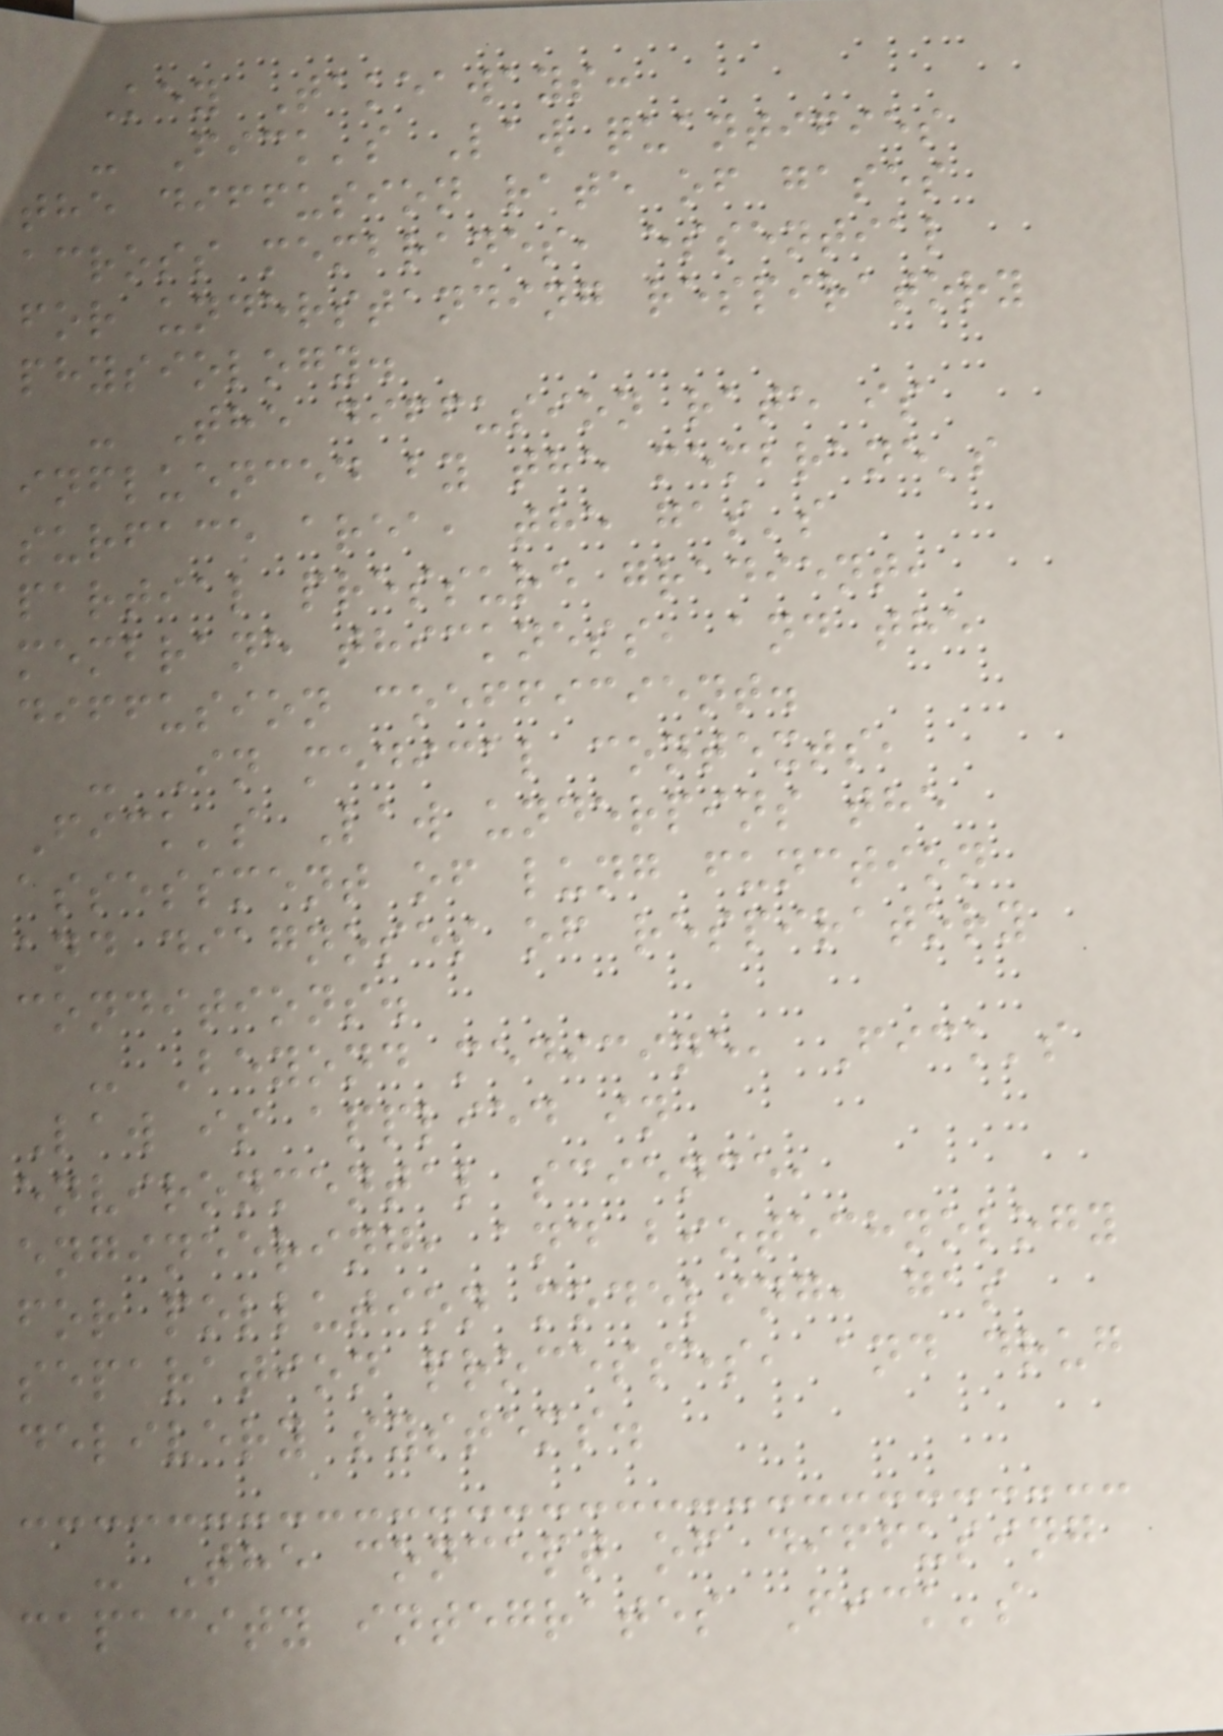Key Takeaways:
- Fick's Law quantifies
the diffusion rate of gases
across membranes, essential
for understanding respiratory
physiology.
- The diffusion rate is
influenced by the membrane's
surface area, the gas's
partial pressure gradient,
membrane thickness, and the
diffusion coefficient.
- In medical contexts,
Fick's Law underpins the
assessment of lung function
and diagnoses of respiratory
conditions.
- Beyond medicine, Fick's
Law is applied in
environmental science,
engineering, and biotechnology
for pollution modeling, gas
separation processes, and drug
delivery systems.
- The concept of diffusing
capacity integrates Fick's
